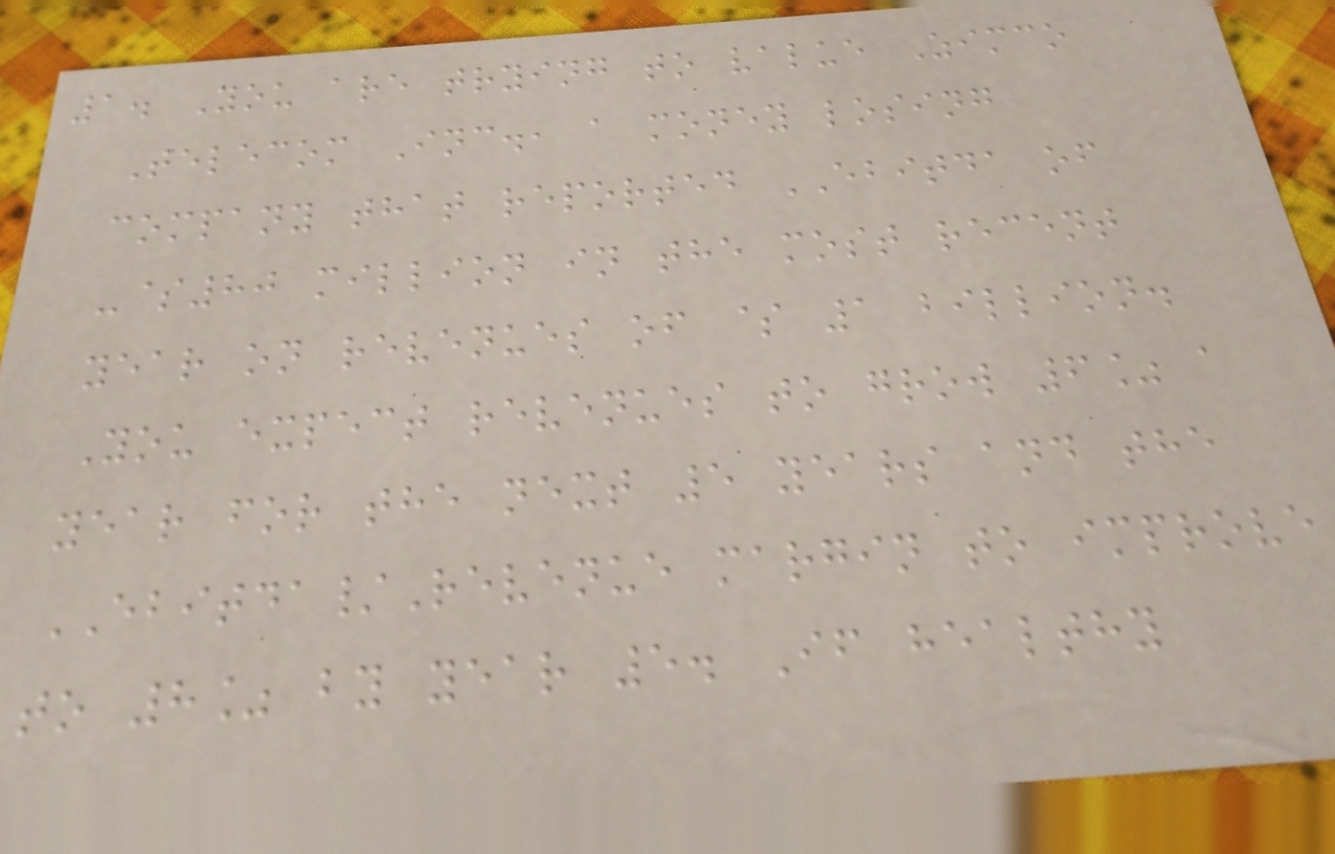1. You are trying to value Zimco
Telecom Inc., a money losing
company that reported EBITDA of
-$80 million in the most recent
year on revenues of $ 1 billion.
You expect revenues to grow 6% a
year for the next 5 years and the
EBITDA/Revenue margin to improve
to 8% by year 5. If healthy
